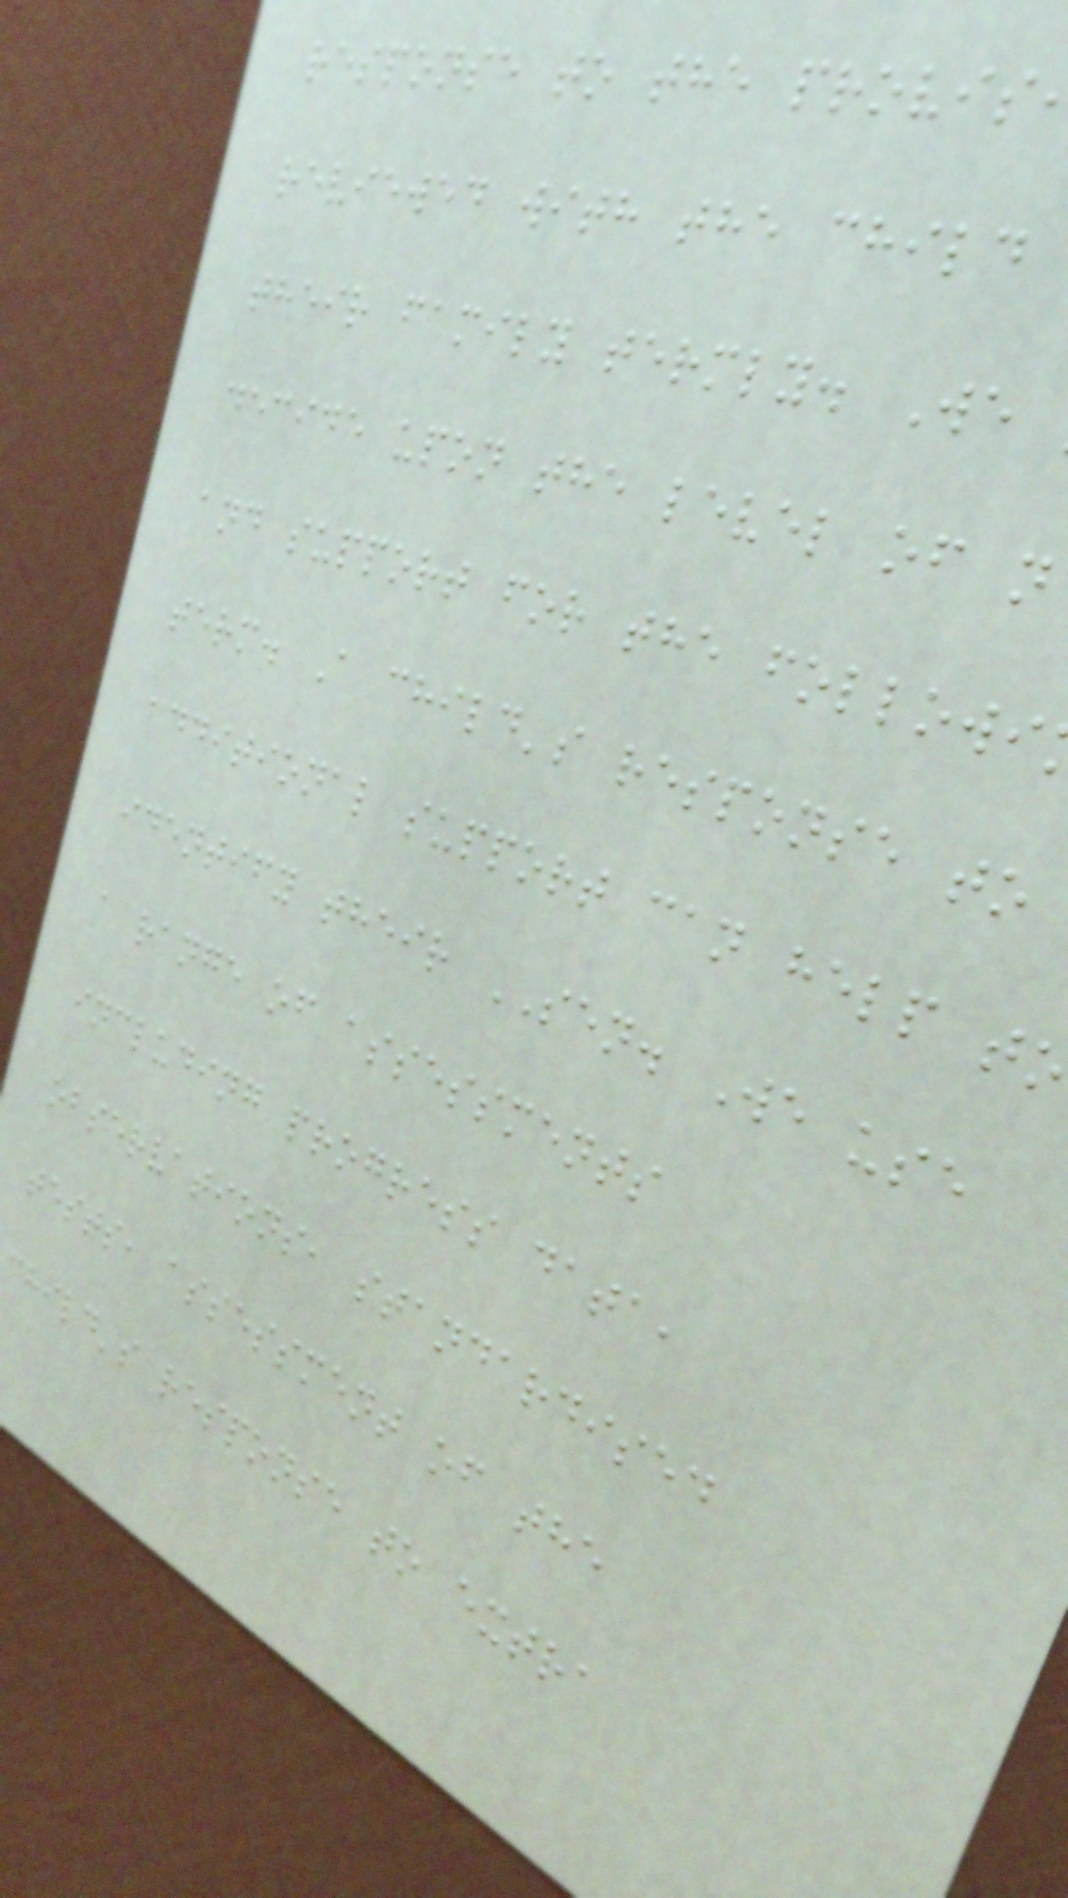response to the provis
reviewed with the child
their family termly. We
decide upon the level of n
and support for the followi
term. A child's response to
additional support can help t
identify their SEN. We use
a range of assessments
including progress data,
observations, standardised
tests, assessment of the
child's response to extra
